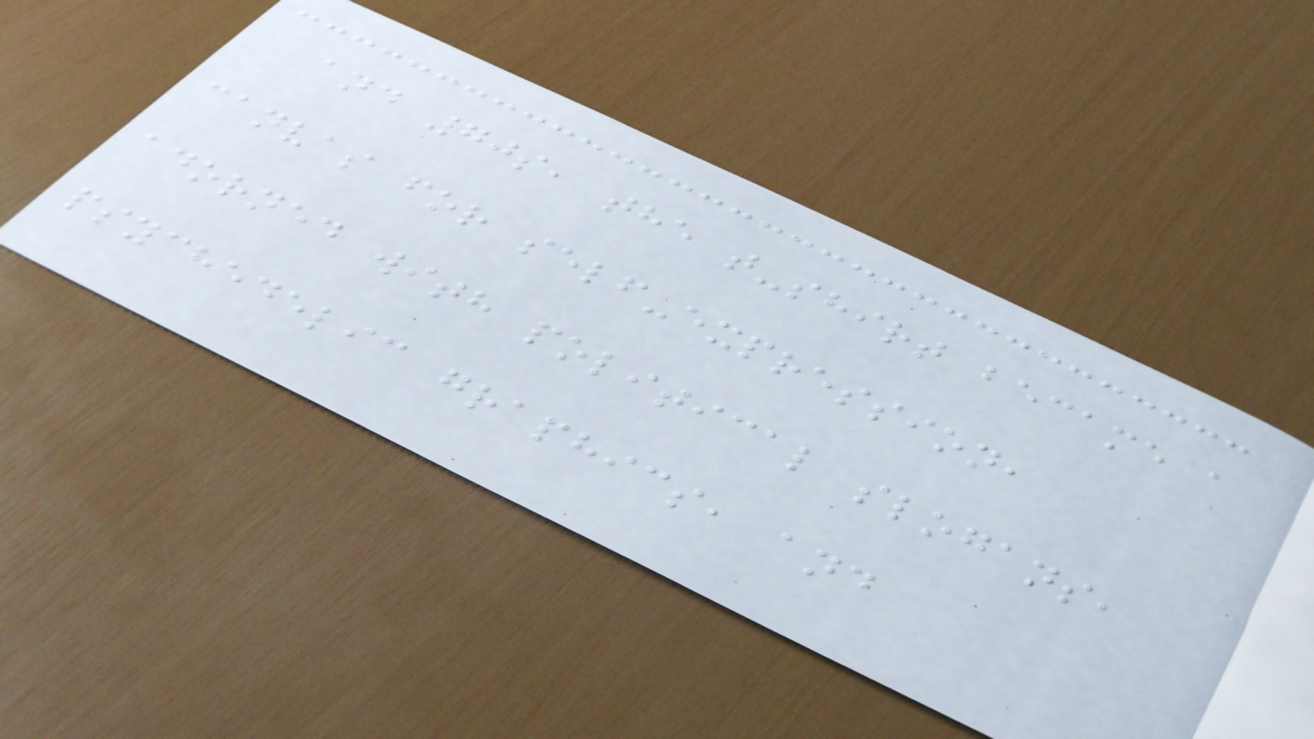and 70s, the t-shirt became a
canvas for self-expression,
adorned with political slogans,
psychedelic graphics, and
